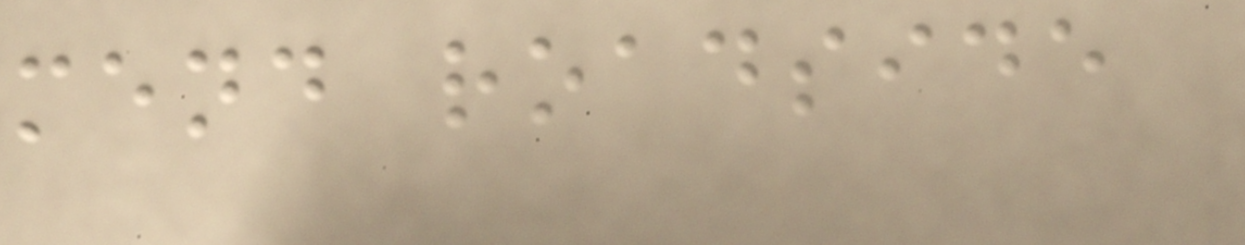mend roadside
